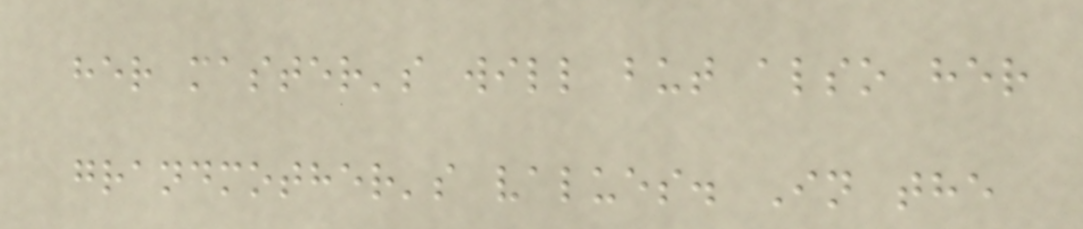her master's will but also her
grandmother's values. In the
